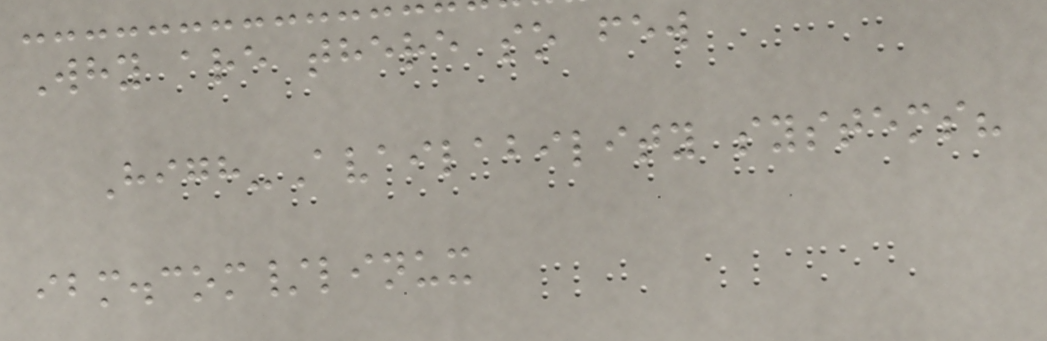Why are there so few
High-Availability systems?
ibm.com/linux
